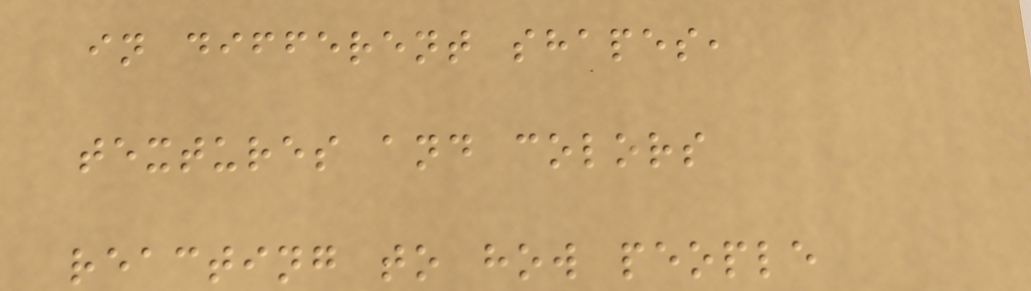in different shapes,
textures and colors
reacting to how people
